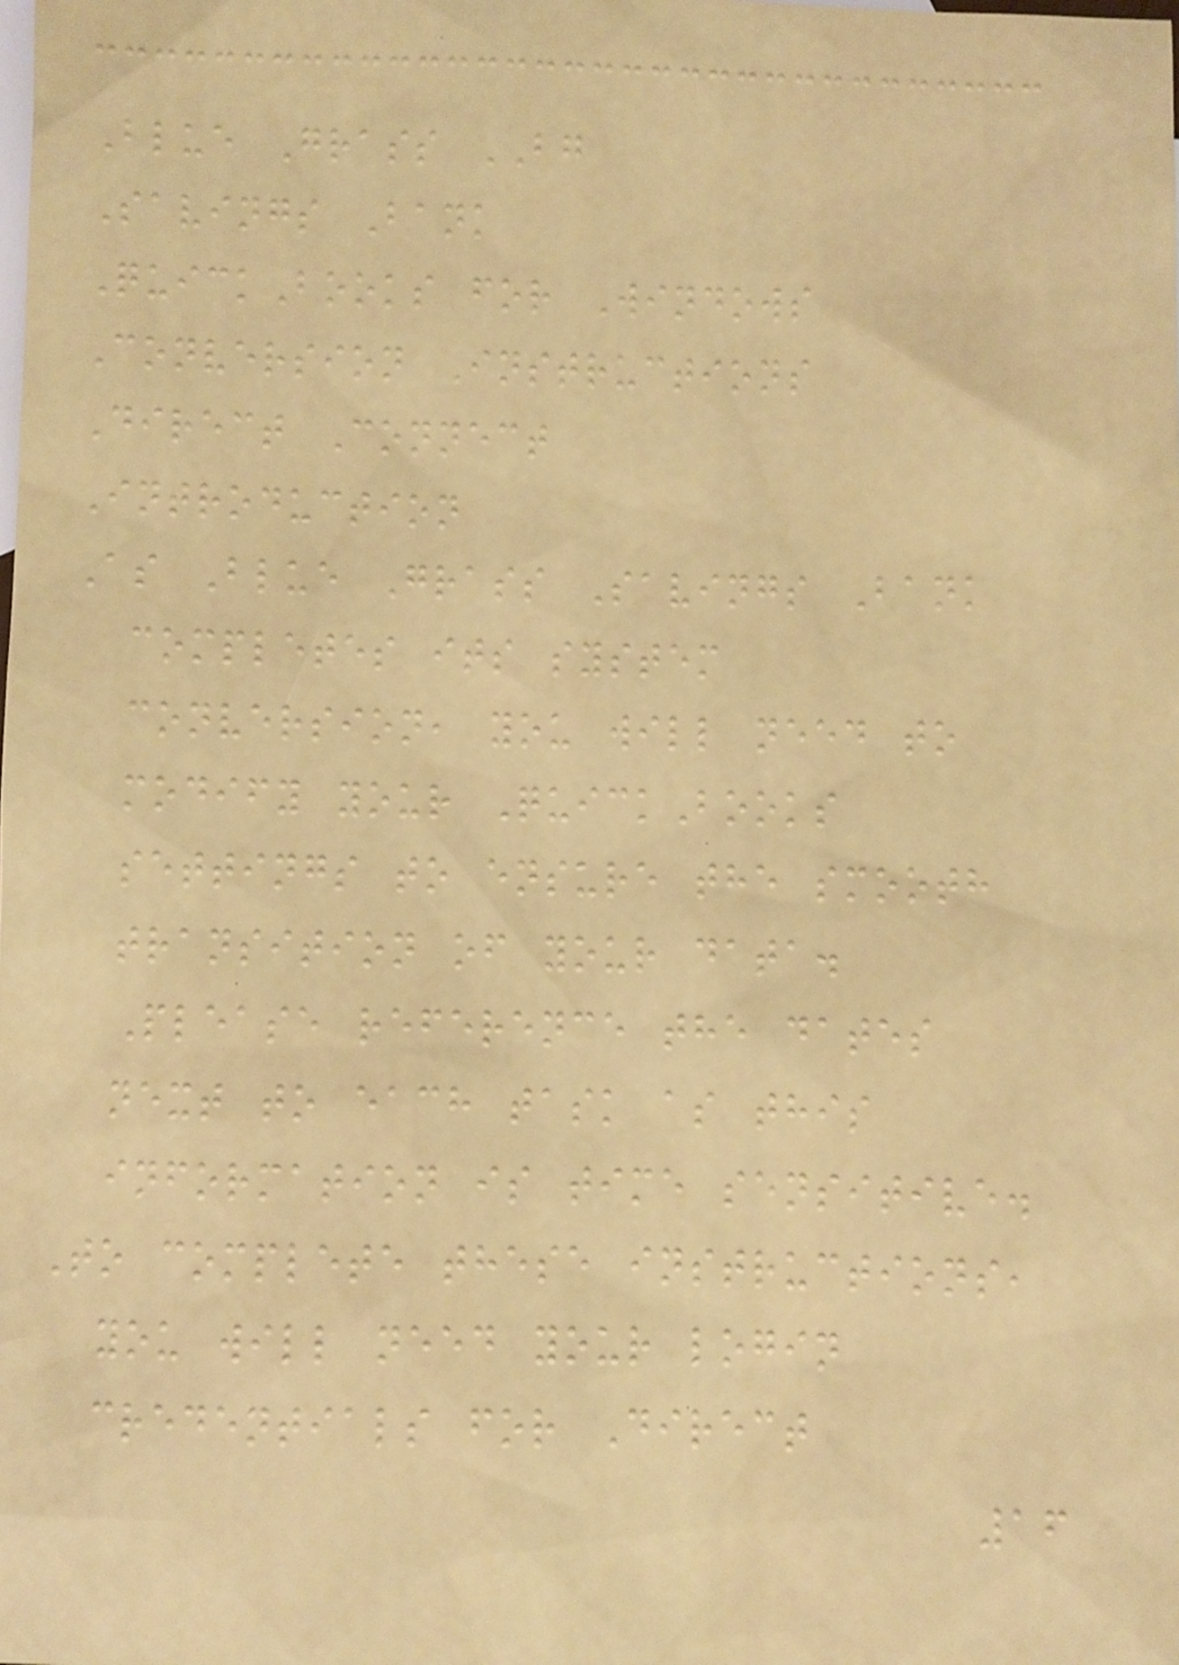Blue Grass BG
Savings Bank
QuickBooks for Windows
Conversion Instructions
Direct Connect
Introduction
As Blue Grass Savings Bank
completes its system
conversion, you will need to
modify your QuickBooks
settings to ensure the smooth
transition of your data.
Please reference the dates
next to each task as this
information is time sensitive.
To complete these instructions,
you will need your login
credentials for Direct
16
